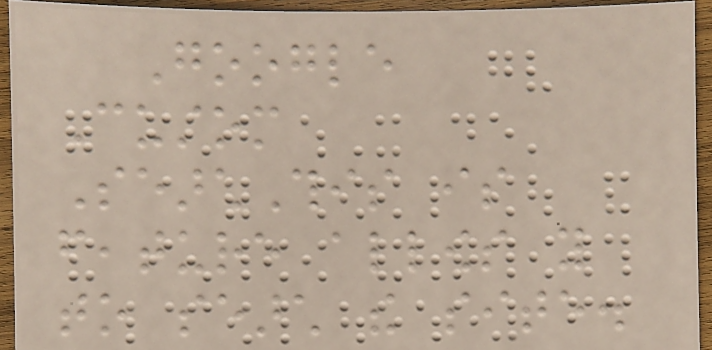Google
Custom
SearchThis is
feature allows you
to search the site.
